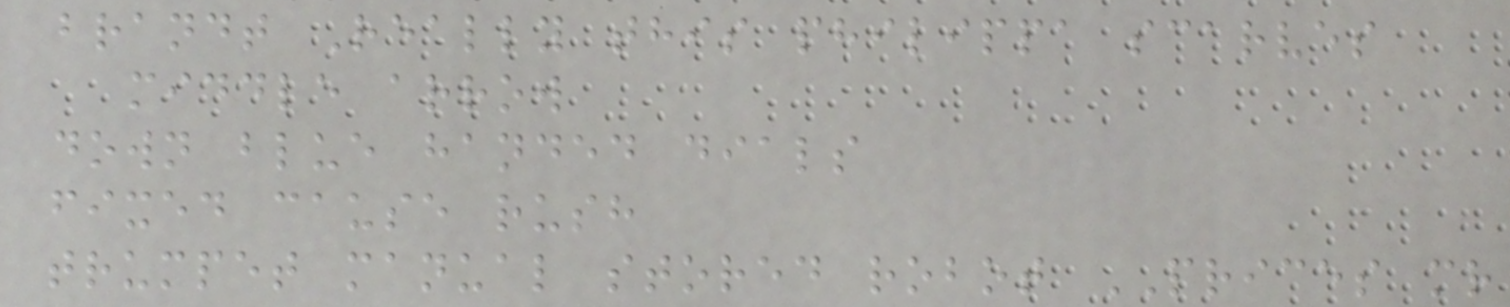brandt Really this philippa scarves
middle arrow
down blue handed dials
fixed cause rush
trumpet manual stored robot PRICES mr
